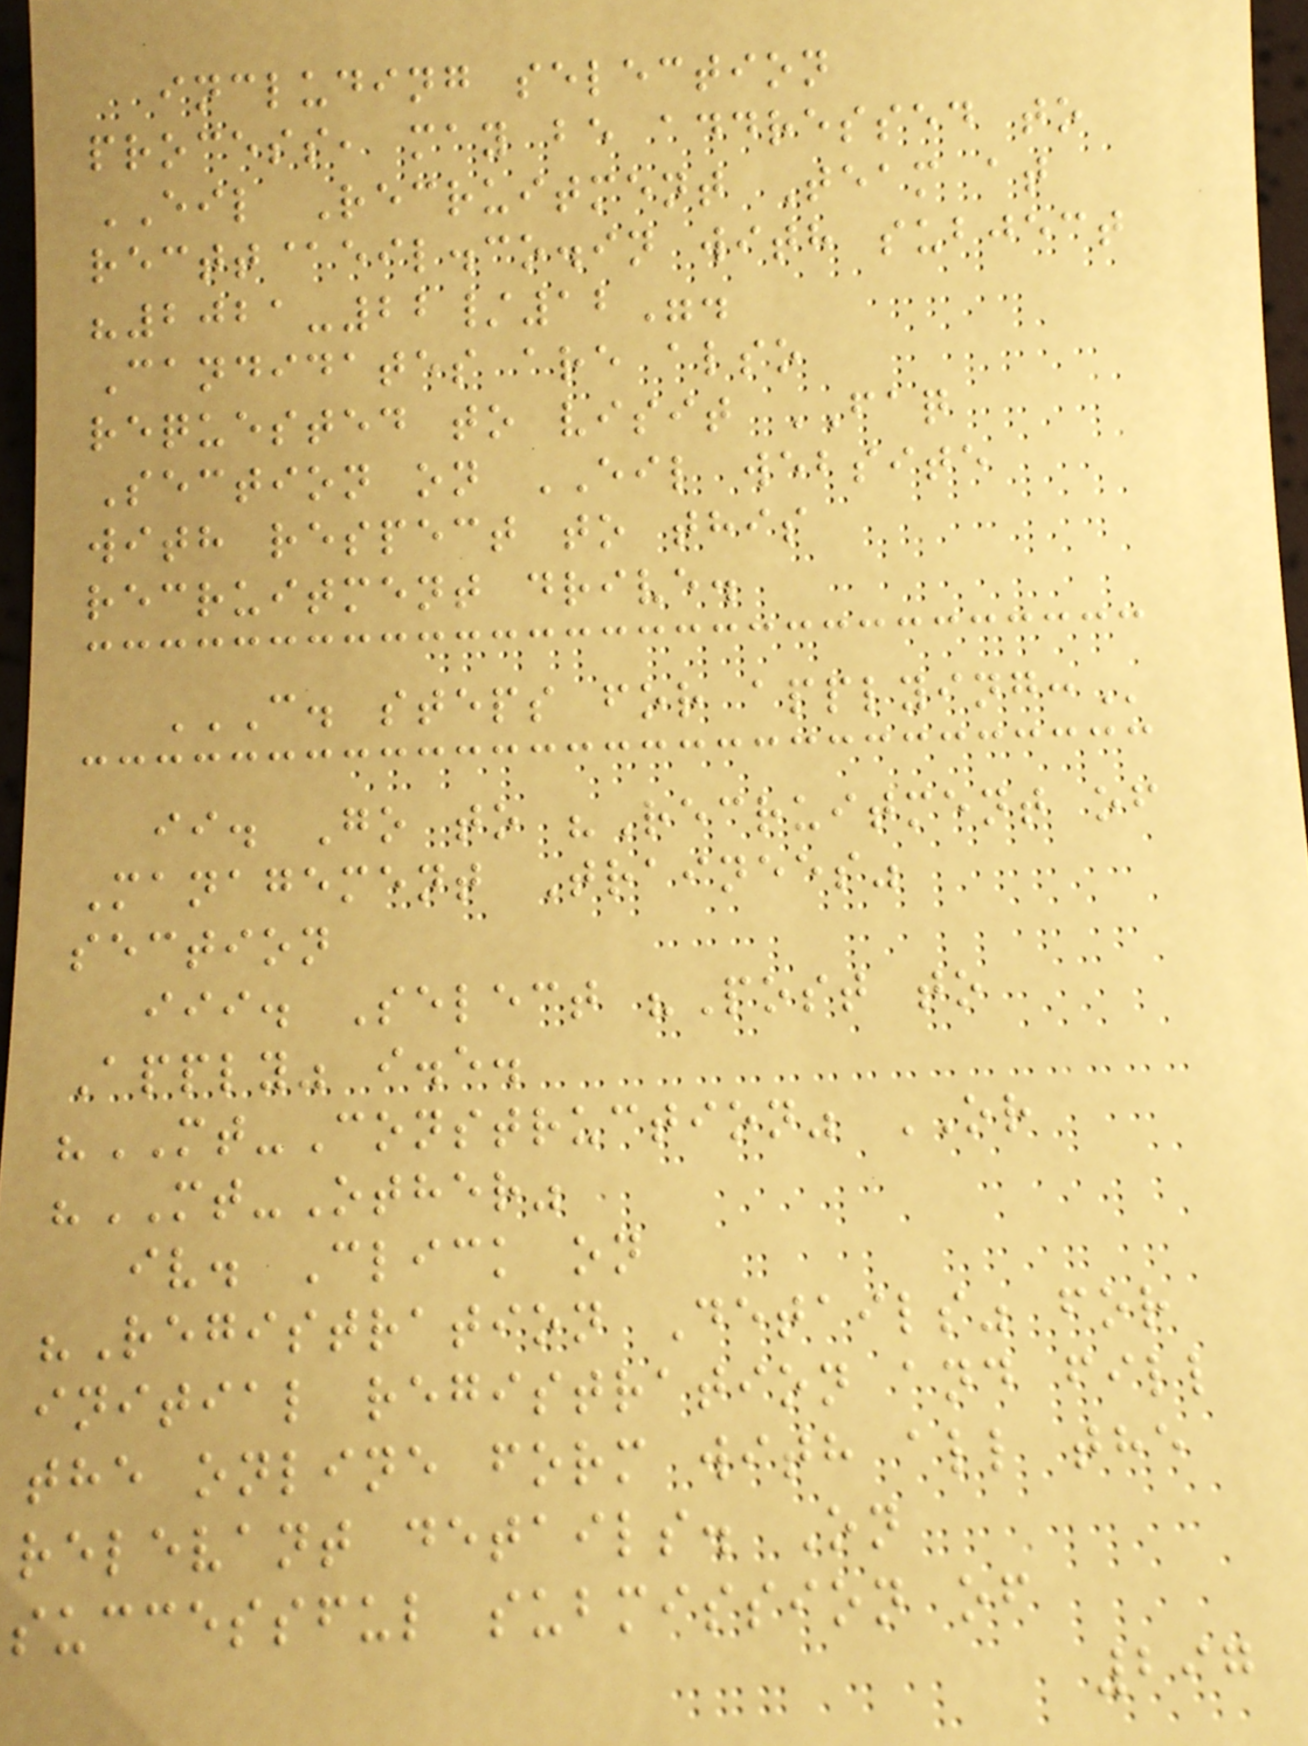including selection
process, may be addressed to
EIL Recruitment Team at
rectt@eil.co.in with subject
"2021-22/12".
Candidates are also
requested to visit FAQ
Section on EIL website
with respect to this
recruitment drive.
C. STEPS FOR APPLYING:
ii. Go to "Recruitment of
Management Trainees"
section
iii. Select "Post to
Apply" i.e.
"MT-Construction" OR
"MT-Other"
iv. Click on
"Registration Details" for
initial registration and fill
the online form with all the
relevant details. On
successful submission of
297
